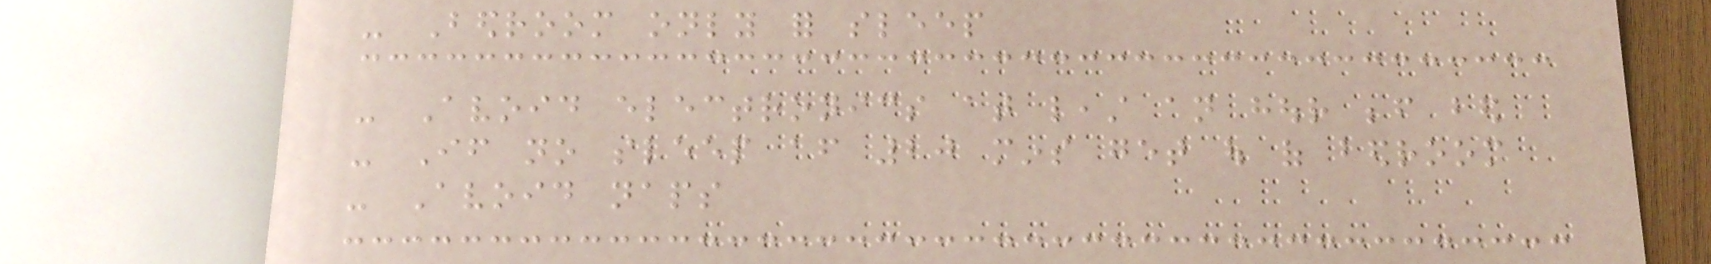- Bedroom only for sleep
- Avoid electronics at least an hour before bed
- If no sleep after 20 mins get out of bedroom
- Avoid naps
